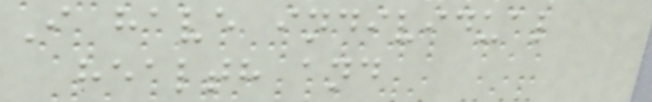I have individual
health and
